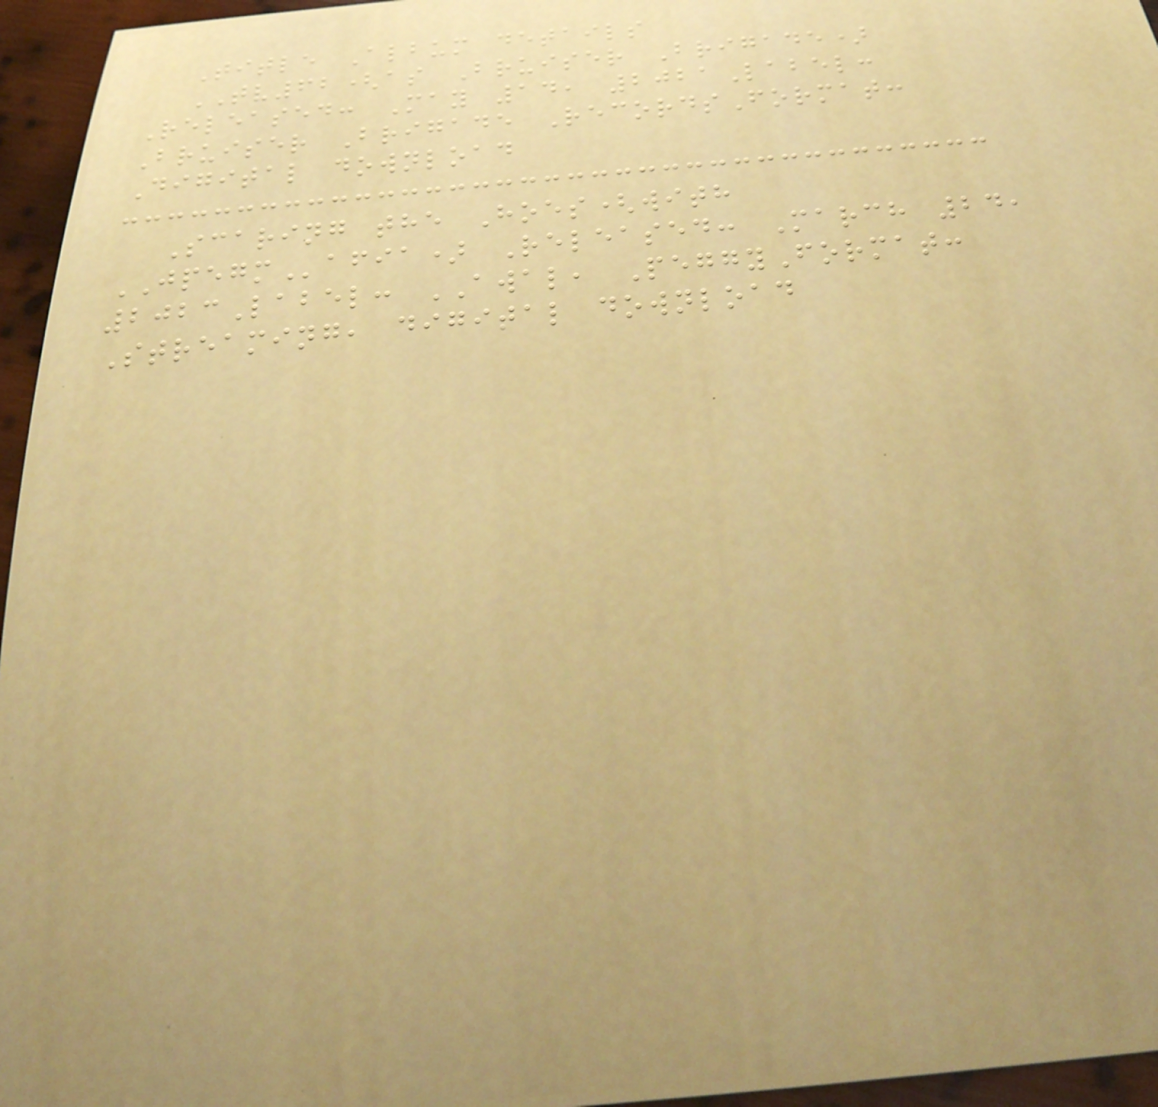Title Album details
TV62(as Bruiser Brigade)
Released: May 14, 2021Label:
Bruiser Brigade RecordsFormat:
Digital download
Scaring the Hoes(with
JPEGMafia) Released: March 24,
2023Label: AWAL, PeggyFormat:
Streaming, digital download
